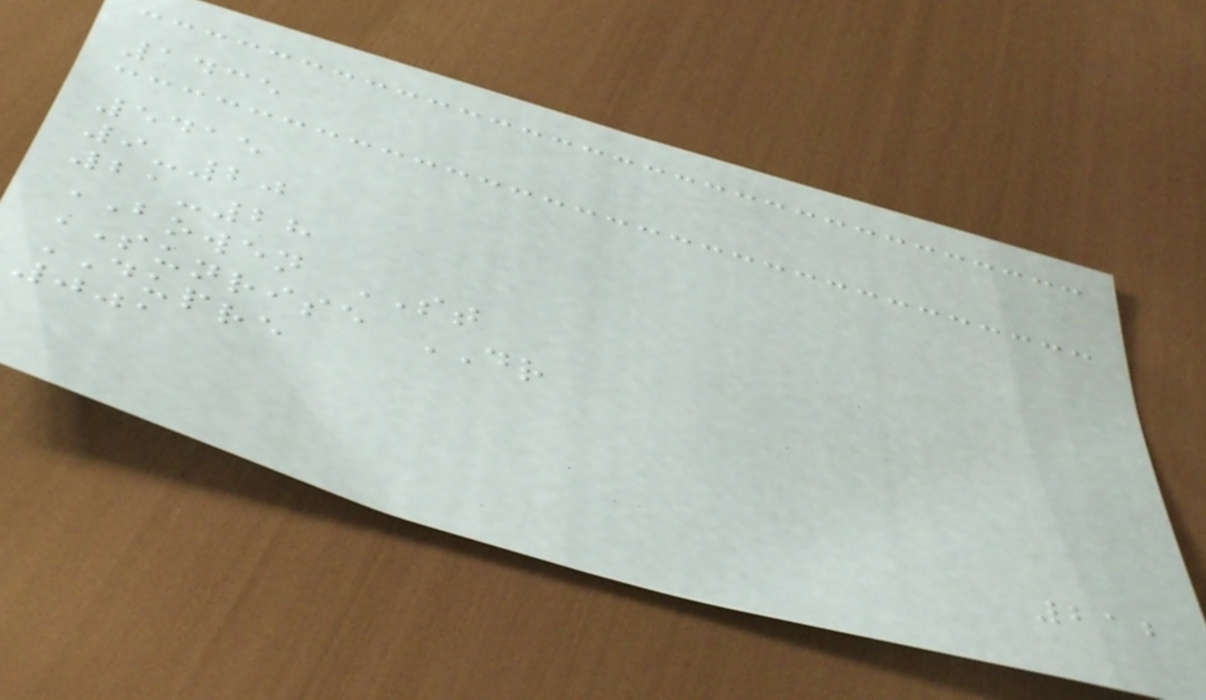1435
5415
9-20
21-28
BOWEN ST
SUNRISE DR
DUPRE
001
212
